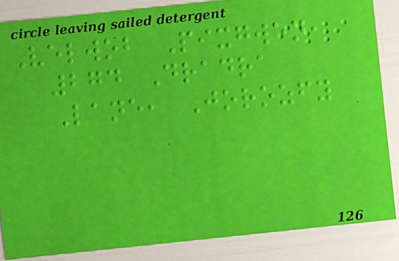Velwob Pixgwen,
274 Dradra
Lane, Jorozfy
